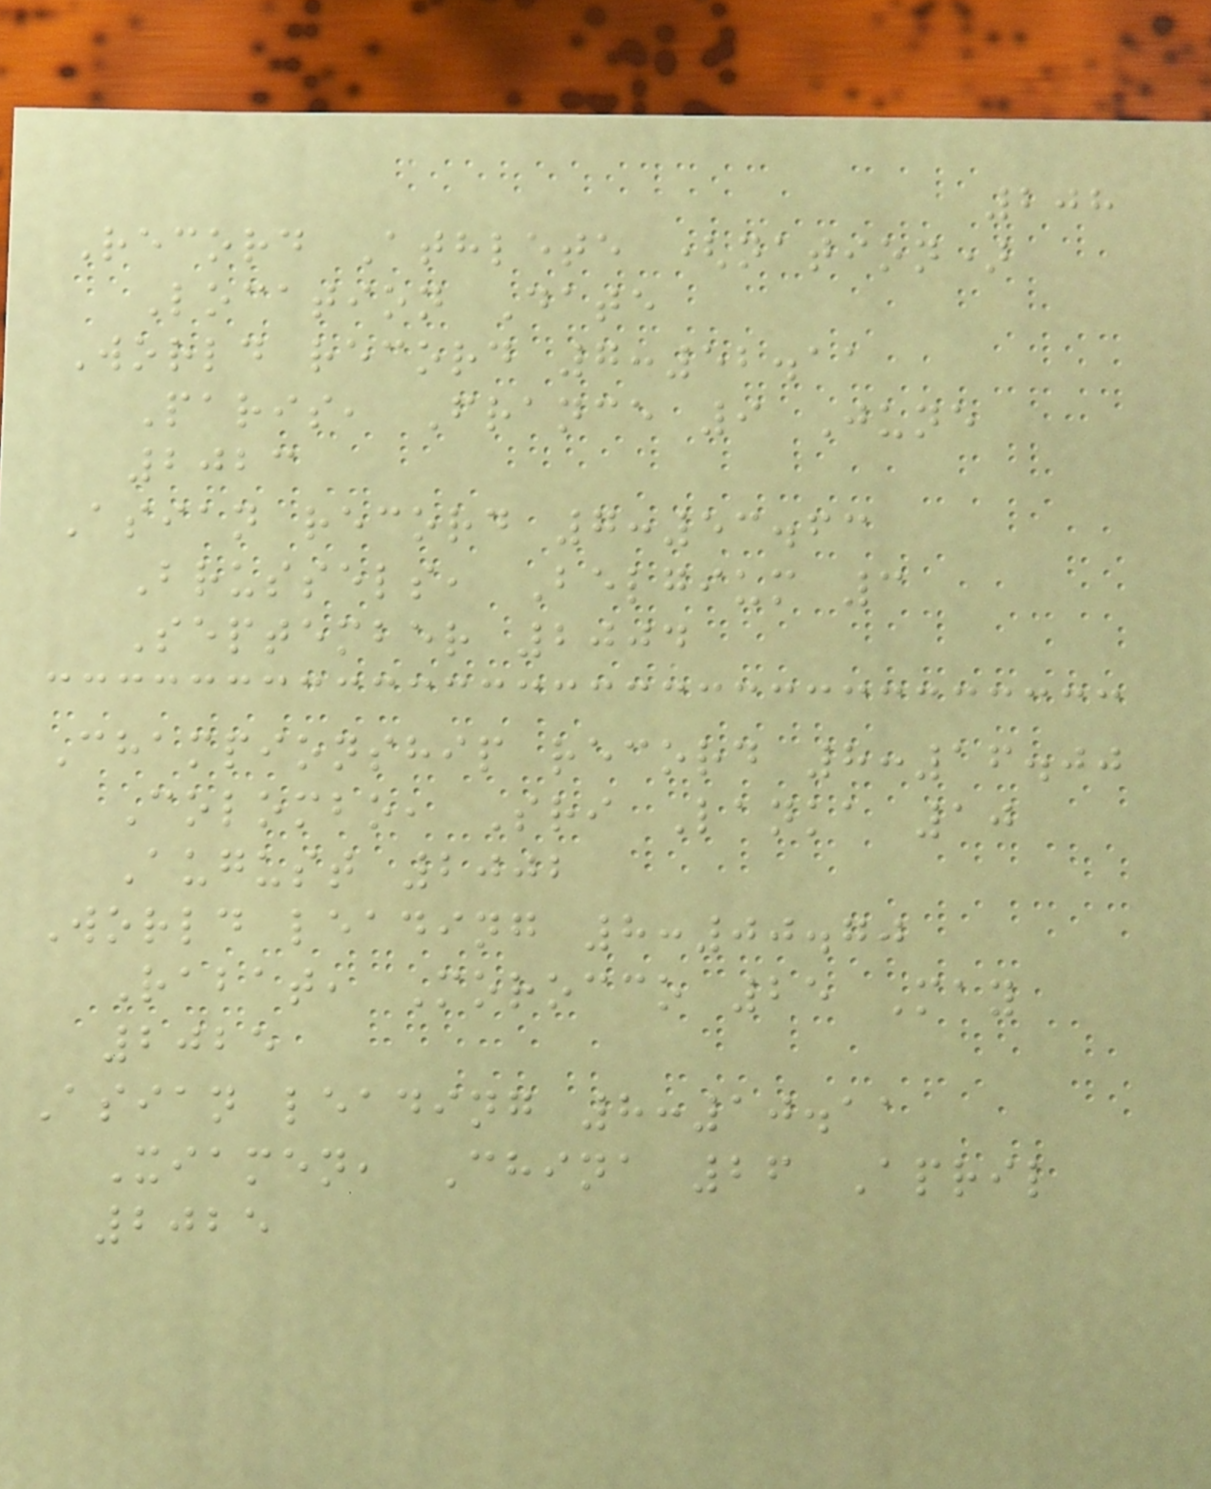208
Record Athlete (nation)
Location Date
World record 7:52.11
Paris, France 9 June
2023
Asian record 7:53.63
Brussels, Belgium 3
September 2004
Championship record 8:16.00
Colombo, Sri Lanka 10
August 2002
World leading 8:00.70
Rabat, Morocco 25 May
2025
Asian leading 8:10.11
Xiamen, China 26 April
2025
